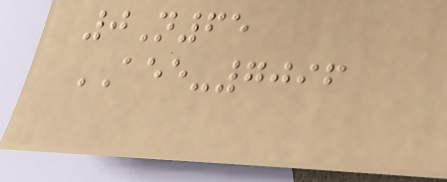0N65
AEE-7096
